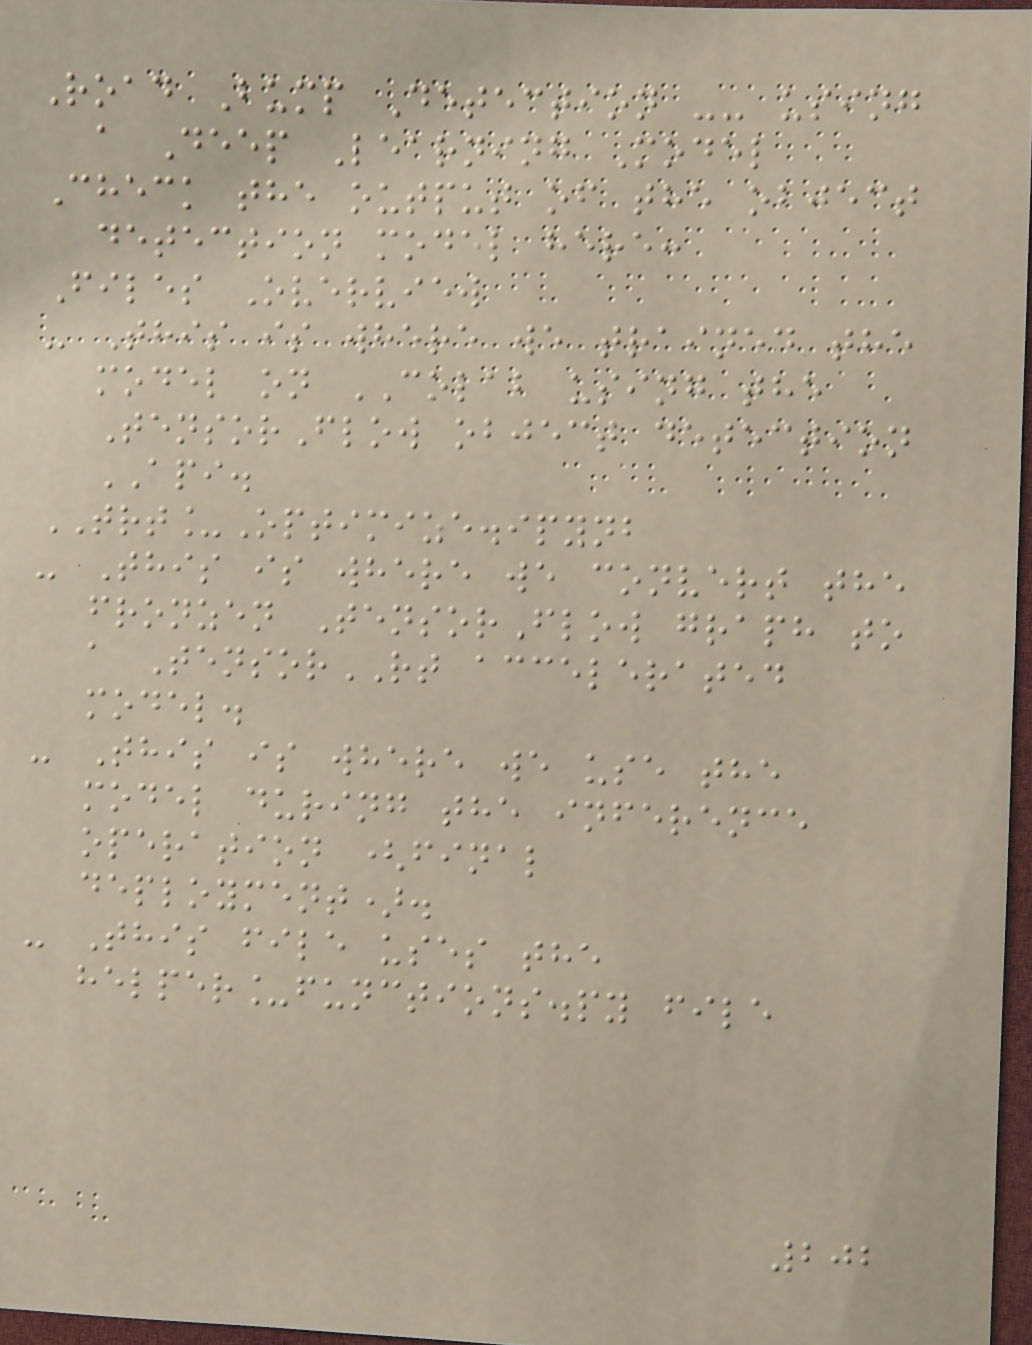Road Bump Detection -- using
a Deep Learning Model
Check the output of the object
detection model here:
Files Overview
- This is where we trained the
model on COLAB using the
TensorFlow object detection
API.
TRT_Optimize.ipynb
- This is where we convert the
fronzen TensorFlow graph to
a TensorRT accelerated
model.
- This is where we use the
model during the inference
operation (final
deployment).
- This file uses the
helper_functions.py file
202
